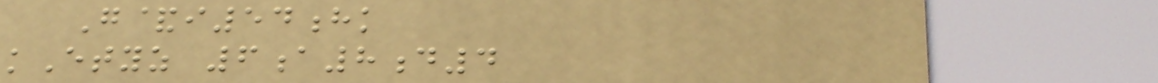G&i54hk
kEtyz 6a8d4
